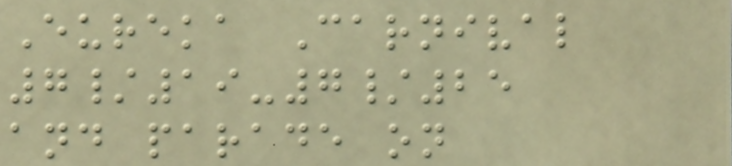Eureka Carnival
7/19-7/25
and parade on
